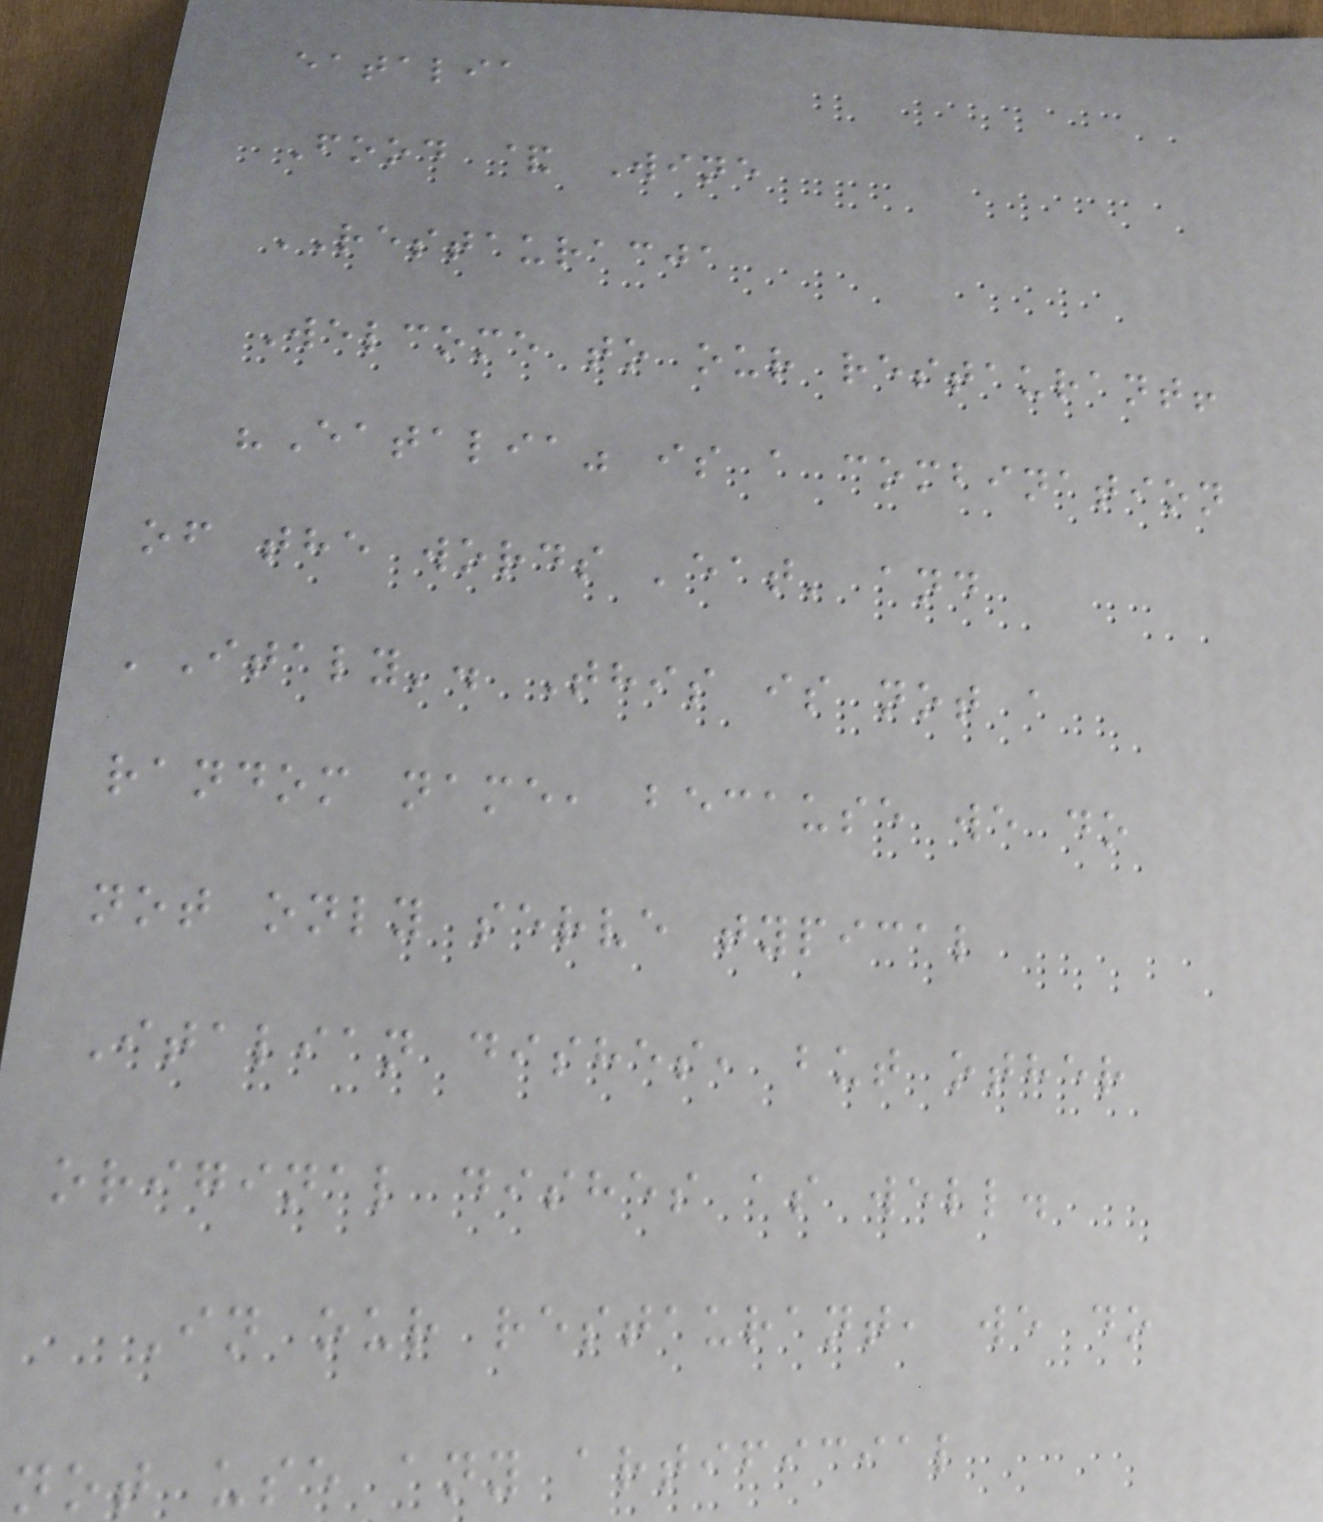eatalia
Food & Wine
RESTAURACJA
Welcome to our restaurant!
"Eatalia" is a combination
of the words 'eat' and
'Italy'. This is not a
random name, because we do
not only serve typical
Italian dishes, but other
original dishes as well.
In our restaurant, we do
not use any artificial
